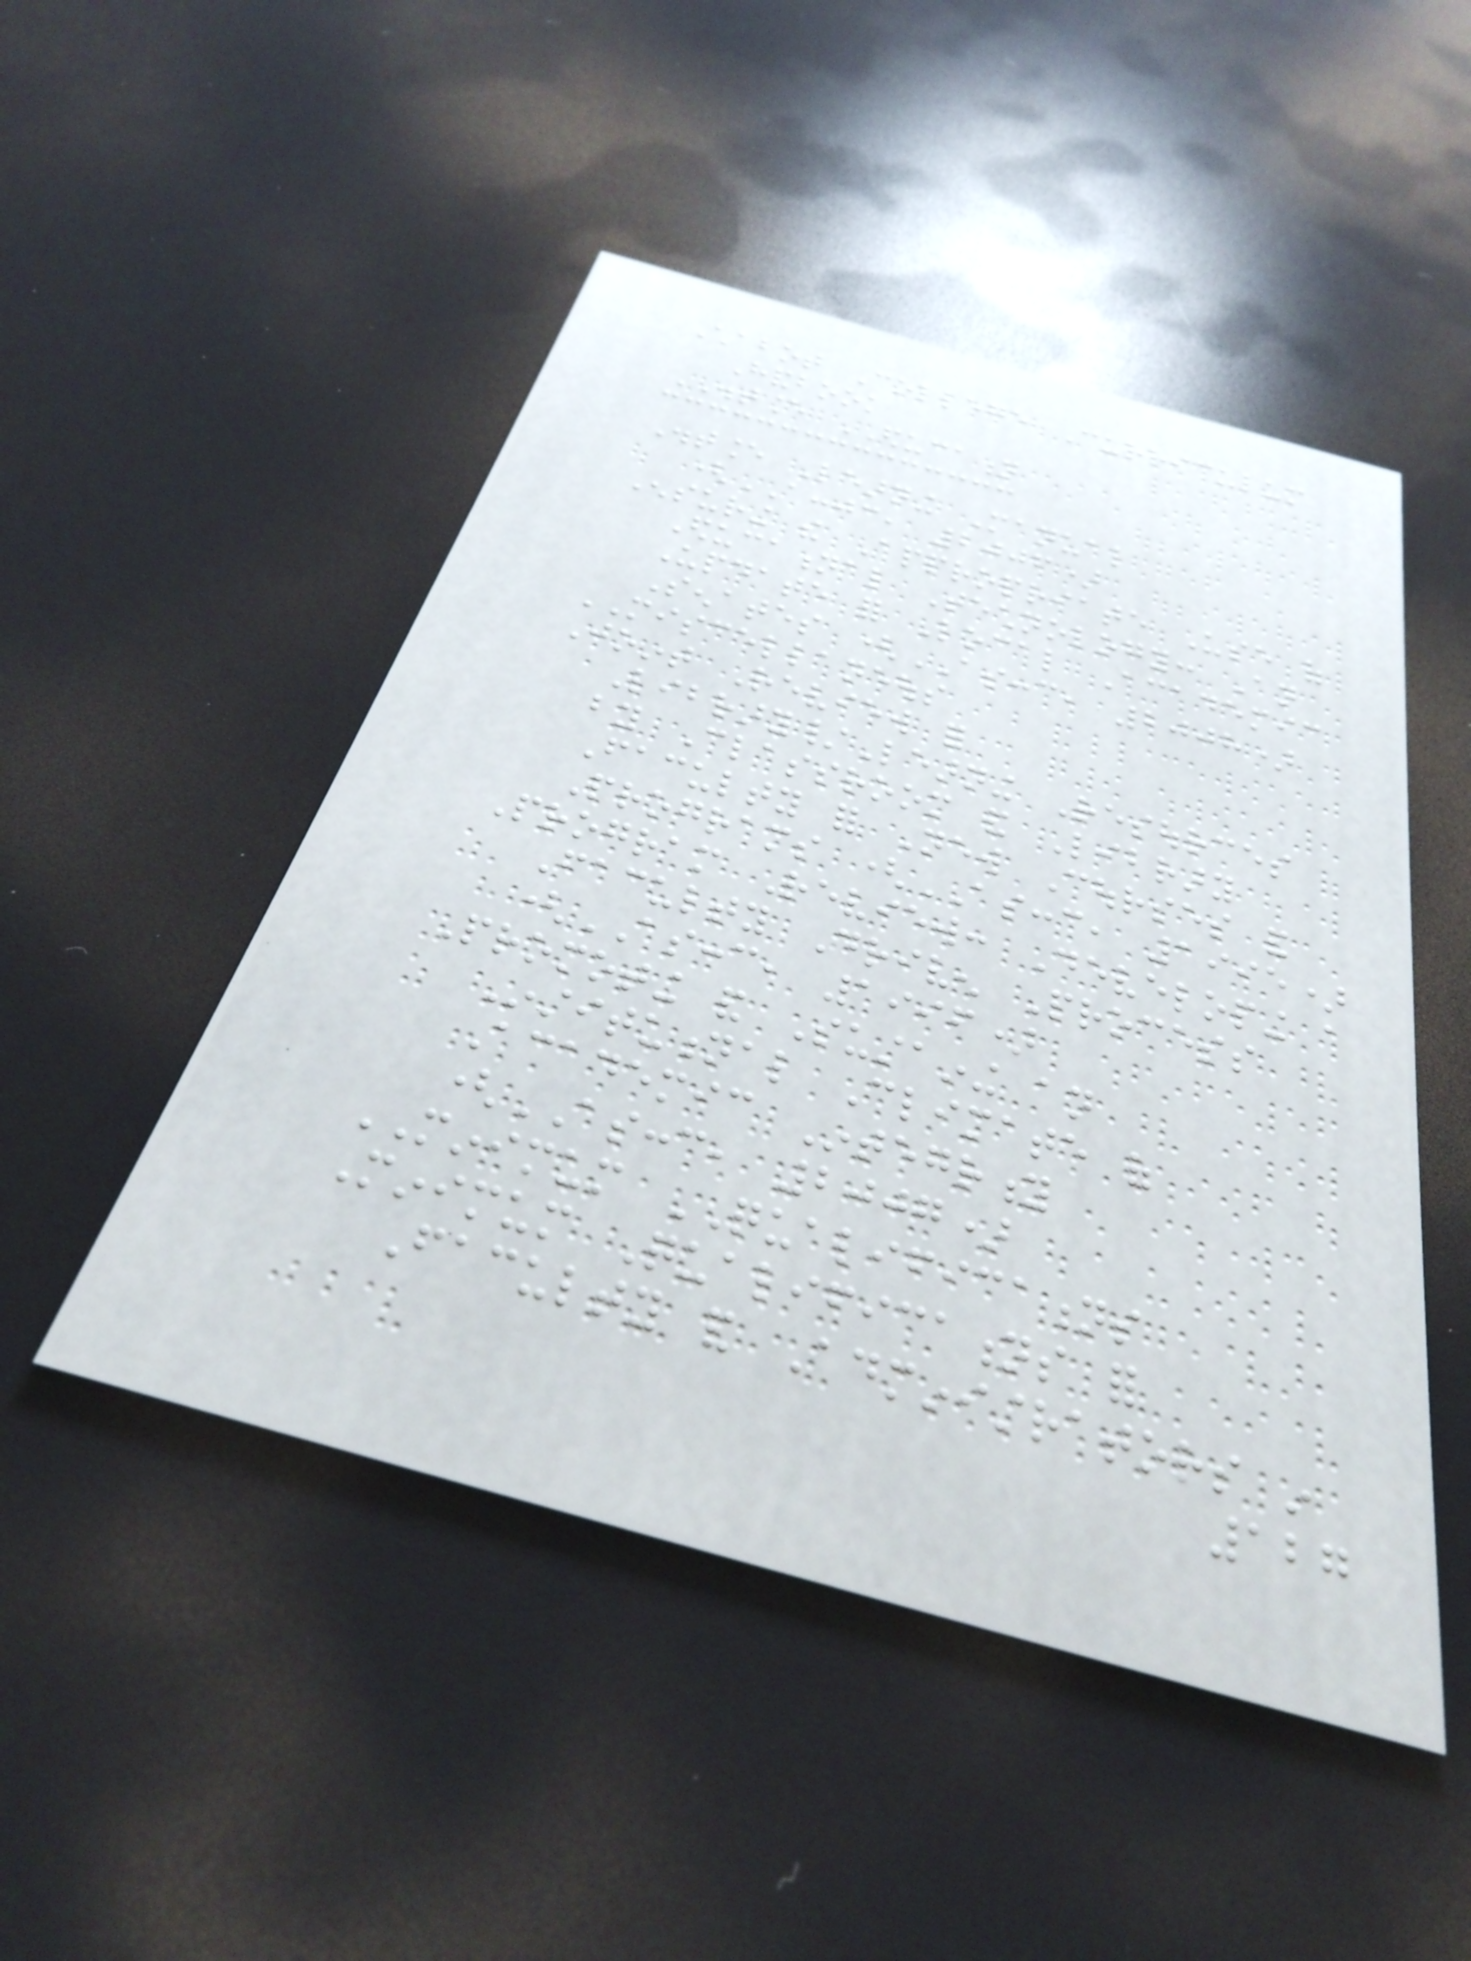Chabot College Curriculum
Handbook
DISTANCE EDUCATION
Distance Learning Manual
(ACCJC, 2006)
Ensuring the Appropriate Use of
Educational Technology: An
Update for Local Academic
Senates (ASCCC, 2008)
MISCELLANEOUS
Joint Review for
Library/Learning Resources
by Classroom and Library
Faculty for New Courses and
Programs (ASCCC, 1995)
Program Review: Developing a
Faculty Driven Process
(ASCCC, 1996)
Promoting and Sustaining an
Institutional Climate of
Academic Integrity
(ASCCC, 2007)
MINIMUM QUALIFICATIONS
Minimum Qualifications for
Faculty and Administrators in
127
